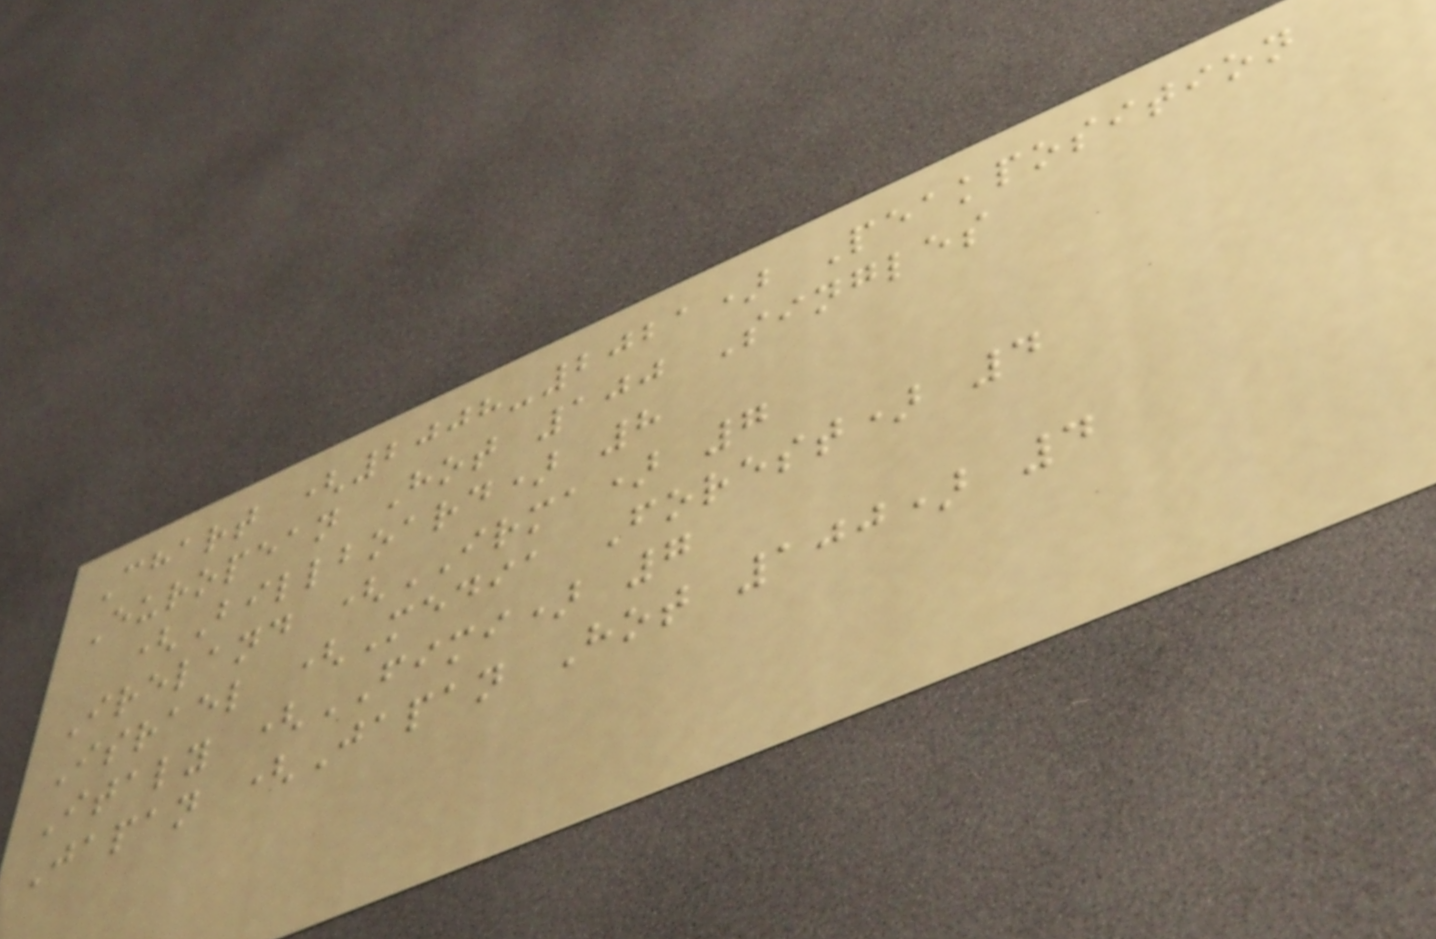Chart (2008-2021) Peakposition
European Hot 100 Singles
(Billboard) 8
Ireland (IRMA) 7
Israel (Media Forest) 4
Italy (FIMI) 7
Japan (Japan Hot 100) 4
